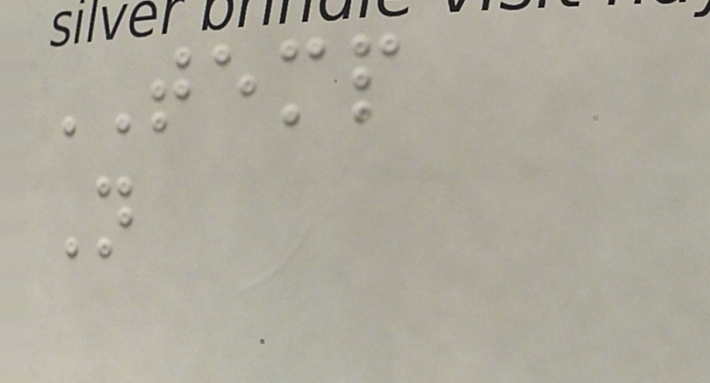TEMP
N
